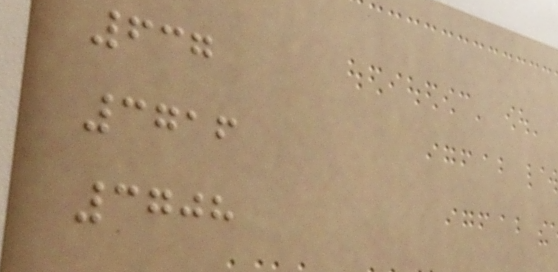637
3716
3708
